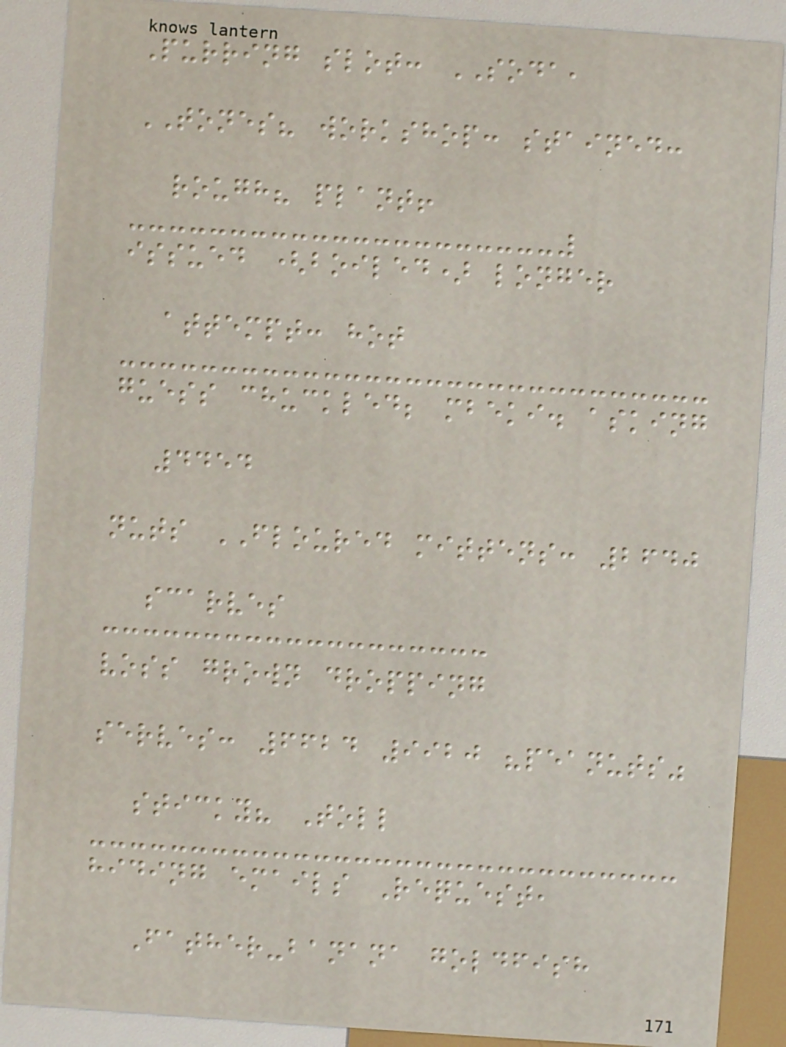Purring slot: SODA,
TONES? workshop: stained:
rough? plant!
issued (boiled) longer
attempt: hot
guess chuckled; mbeki. asking
4454
nuts FLOURED mittens: 2640
scarves
voss grown dropping
serves: 6624 9920 "peanuts"
sticky? Toll
hiding emails Request,
Father-banana goldfish
